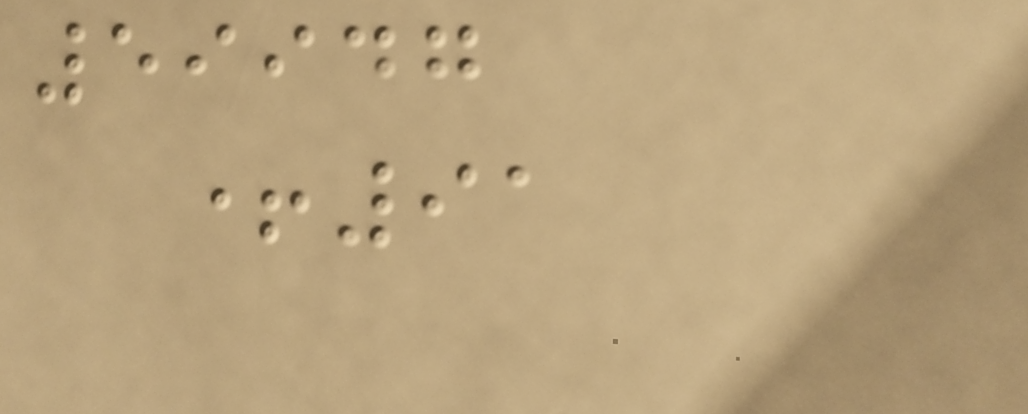59947
+91
